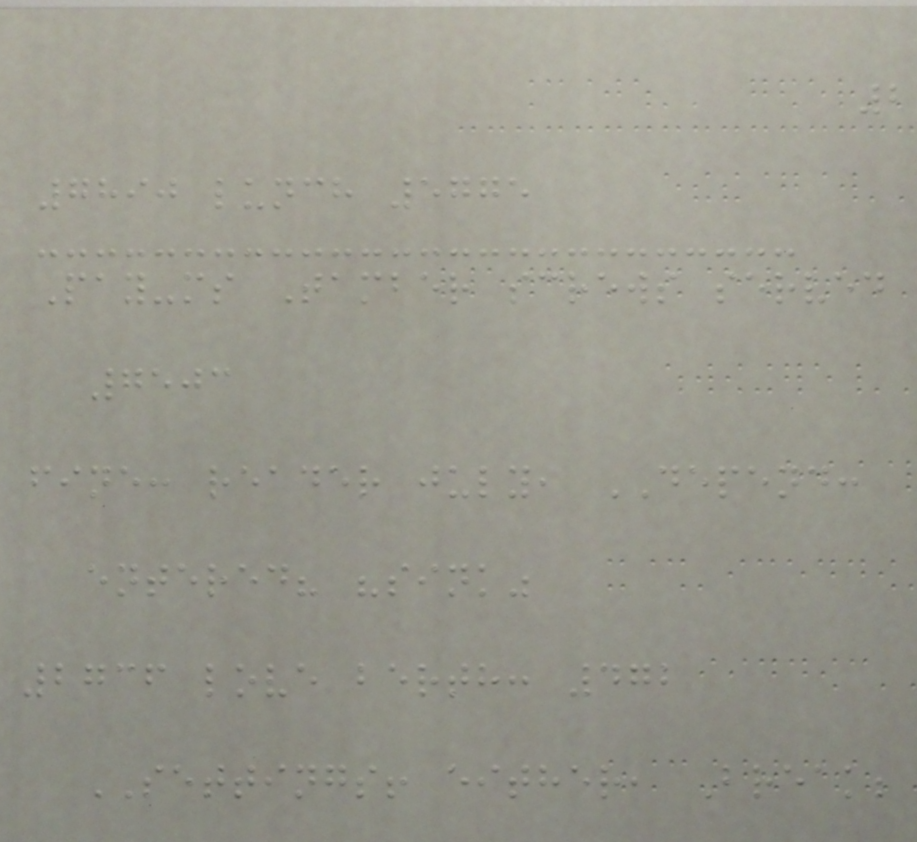2
7890 lunch 5775
Pay-ms Tamber screws served
7503
fine: reader july, DEPEND:
entered? "sink"
2736 love berth: 472
SETTINGS! either, Break;
